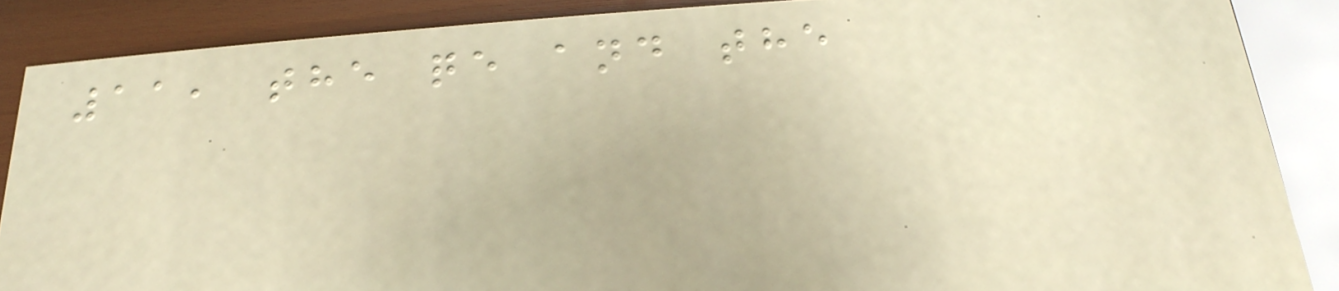11, the qe and the
